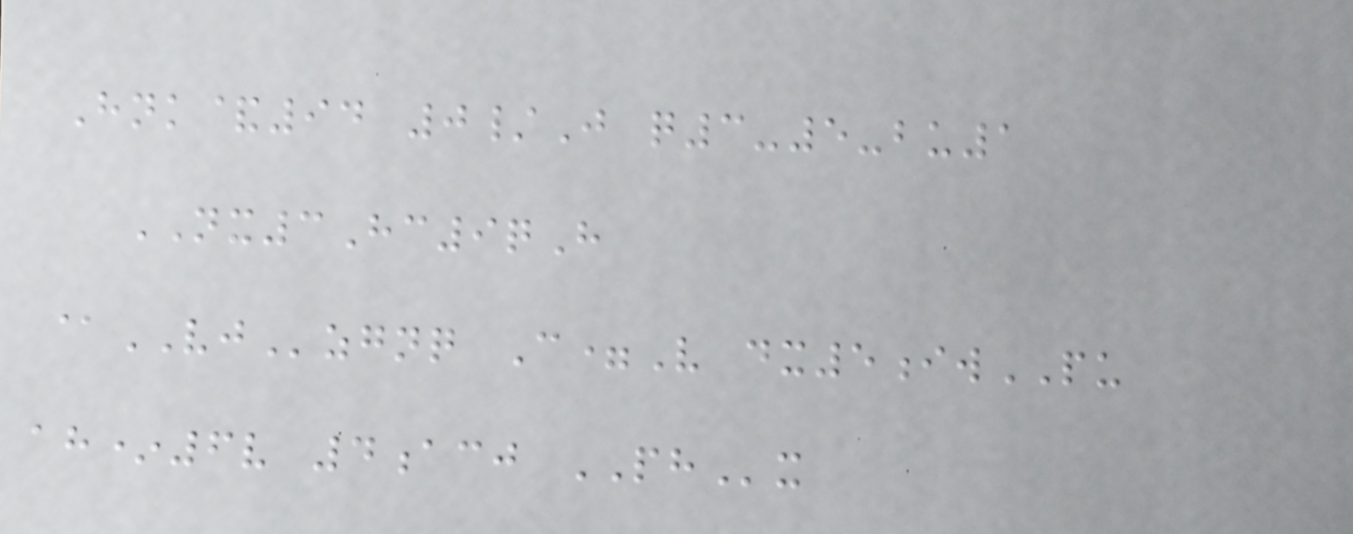Hnk&94 0/J q3-5-bu1
NX3Hc9qH
@VJzgnq C=V dx5iwPU
ah*6v 4acj PHx
